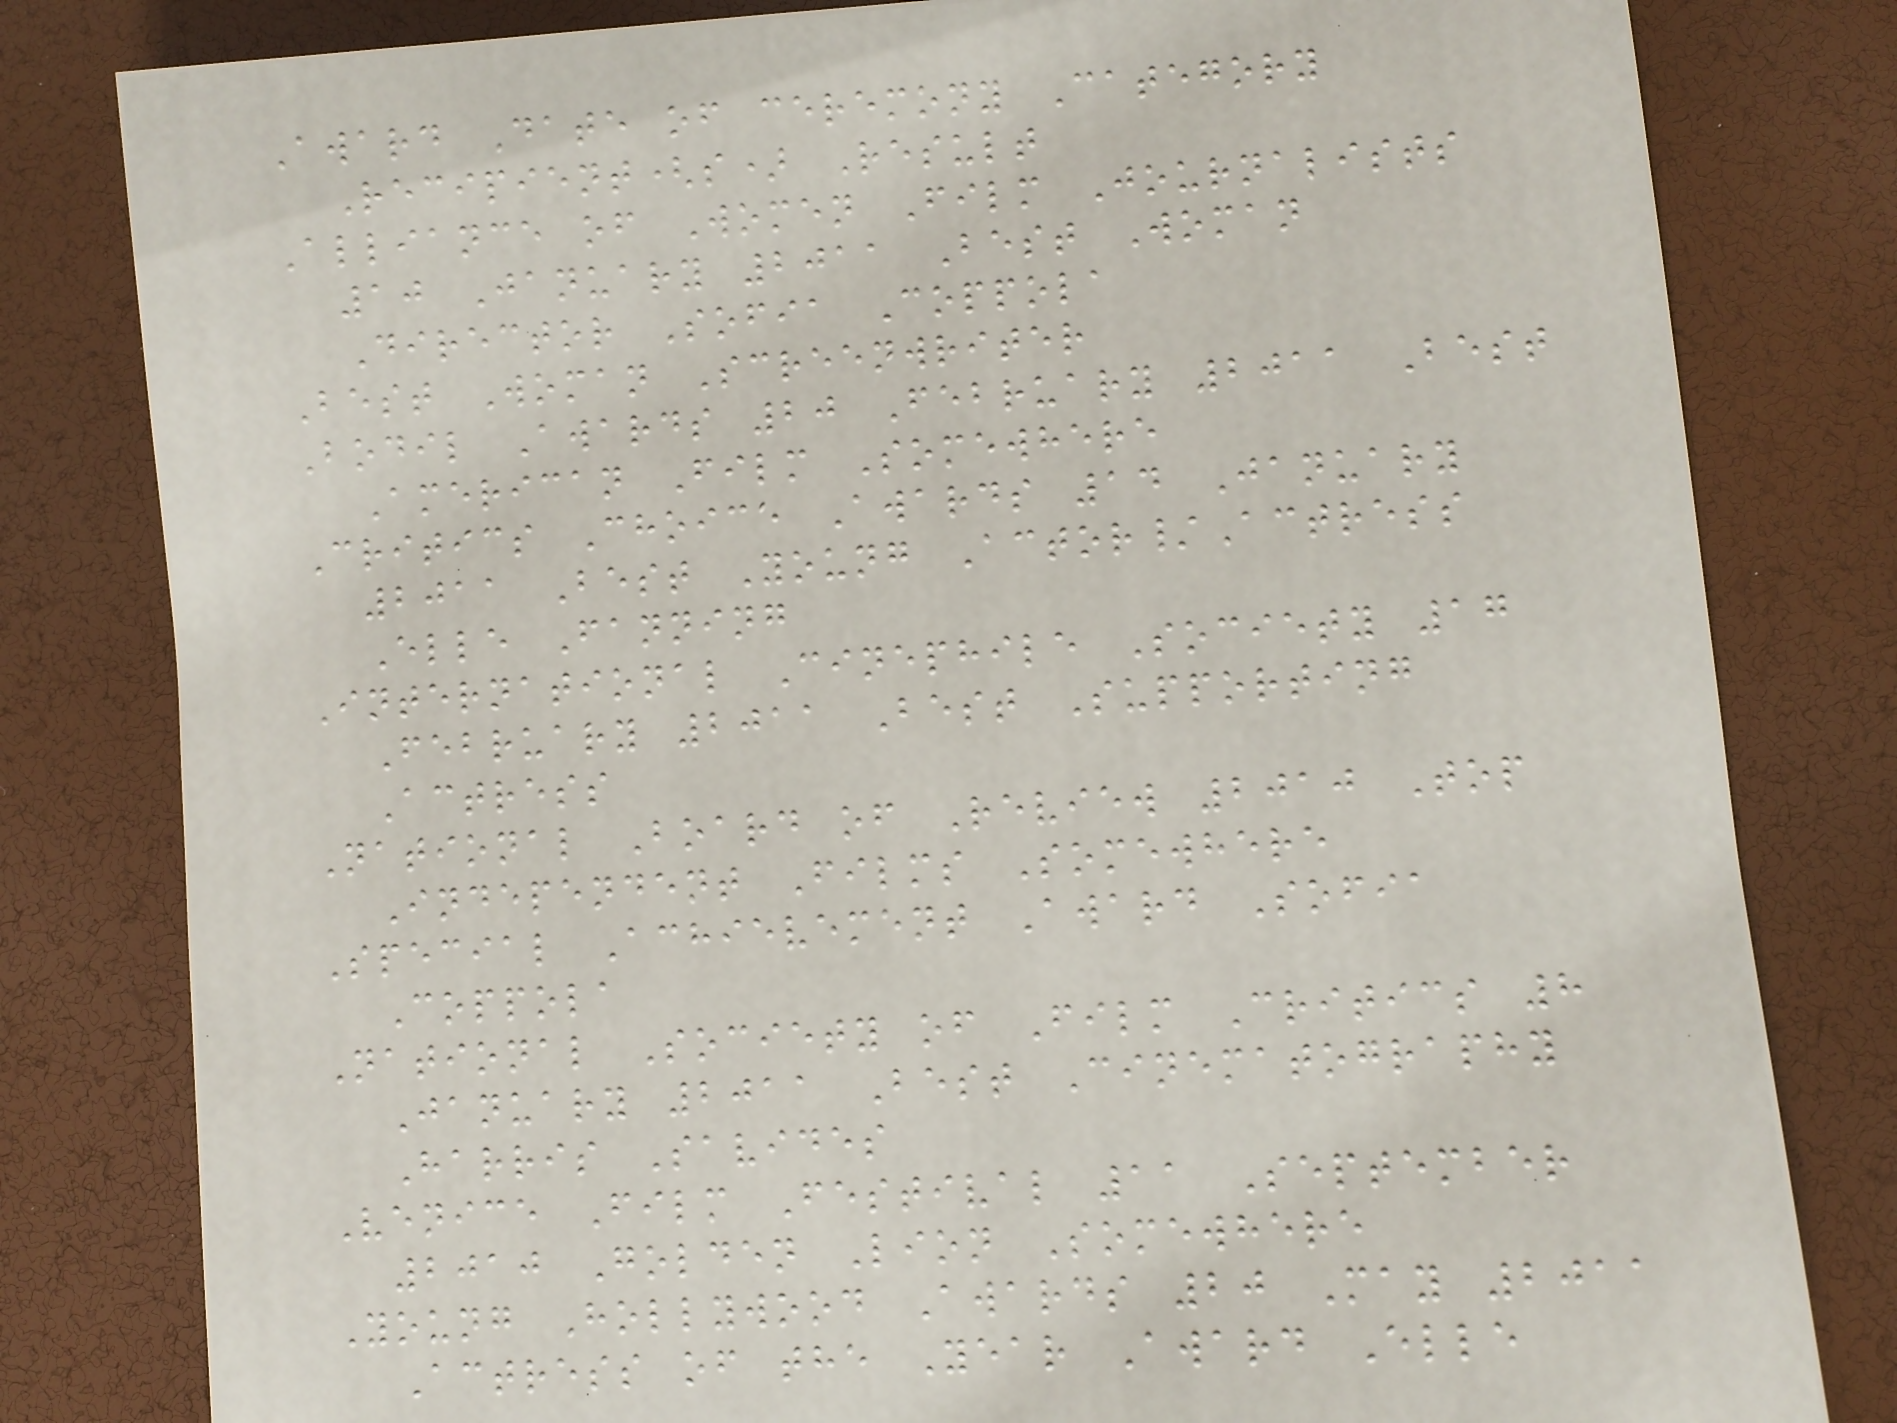Award Date of ceremony Category
Recipient(s) Result
Alliance of Women Film Journalists
10 January 2011 Best Woman
Director Sofia Coppola
Best Woman Screenwriter
Bodil Awards 20 February 2011 Best
American Film Somewhere
Critics Choice Awards 14 January
2011 Best Young Actor/Actress
Elle Fanning
International Cinephile Society 17
February 2011 Best Supporting
Actress
National Board of Review 2010 Top
Independent Films Somewhere
Special Achievement Award Sofia
Coppola
National Society of Film Critics 8
January 2011 Best Cinematography
Harris Savides
Venice Film Festival 11 September
2010 Golden Lion Somewhere
Young Hollywood Awards 20 May 2011
Actress of the Year Award Elle
